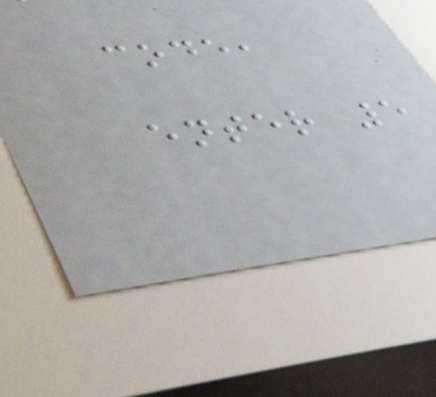code,
enter 5
